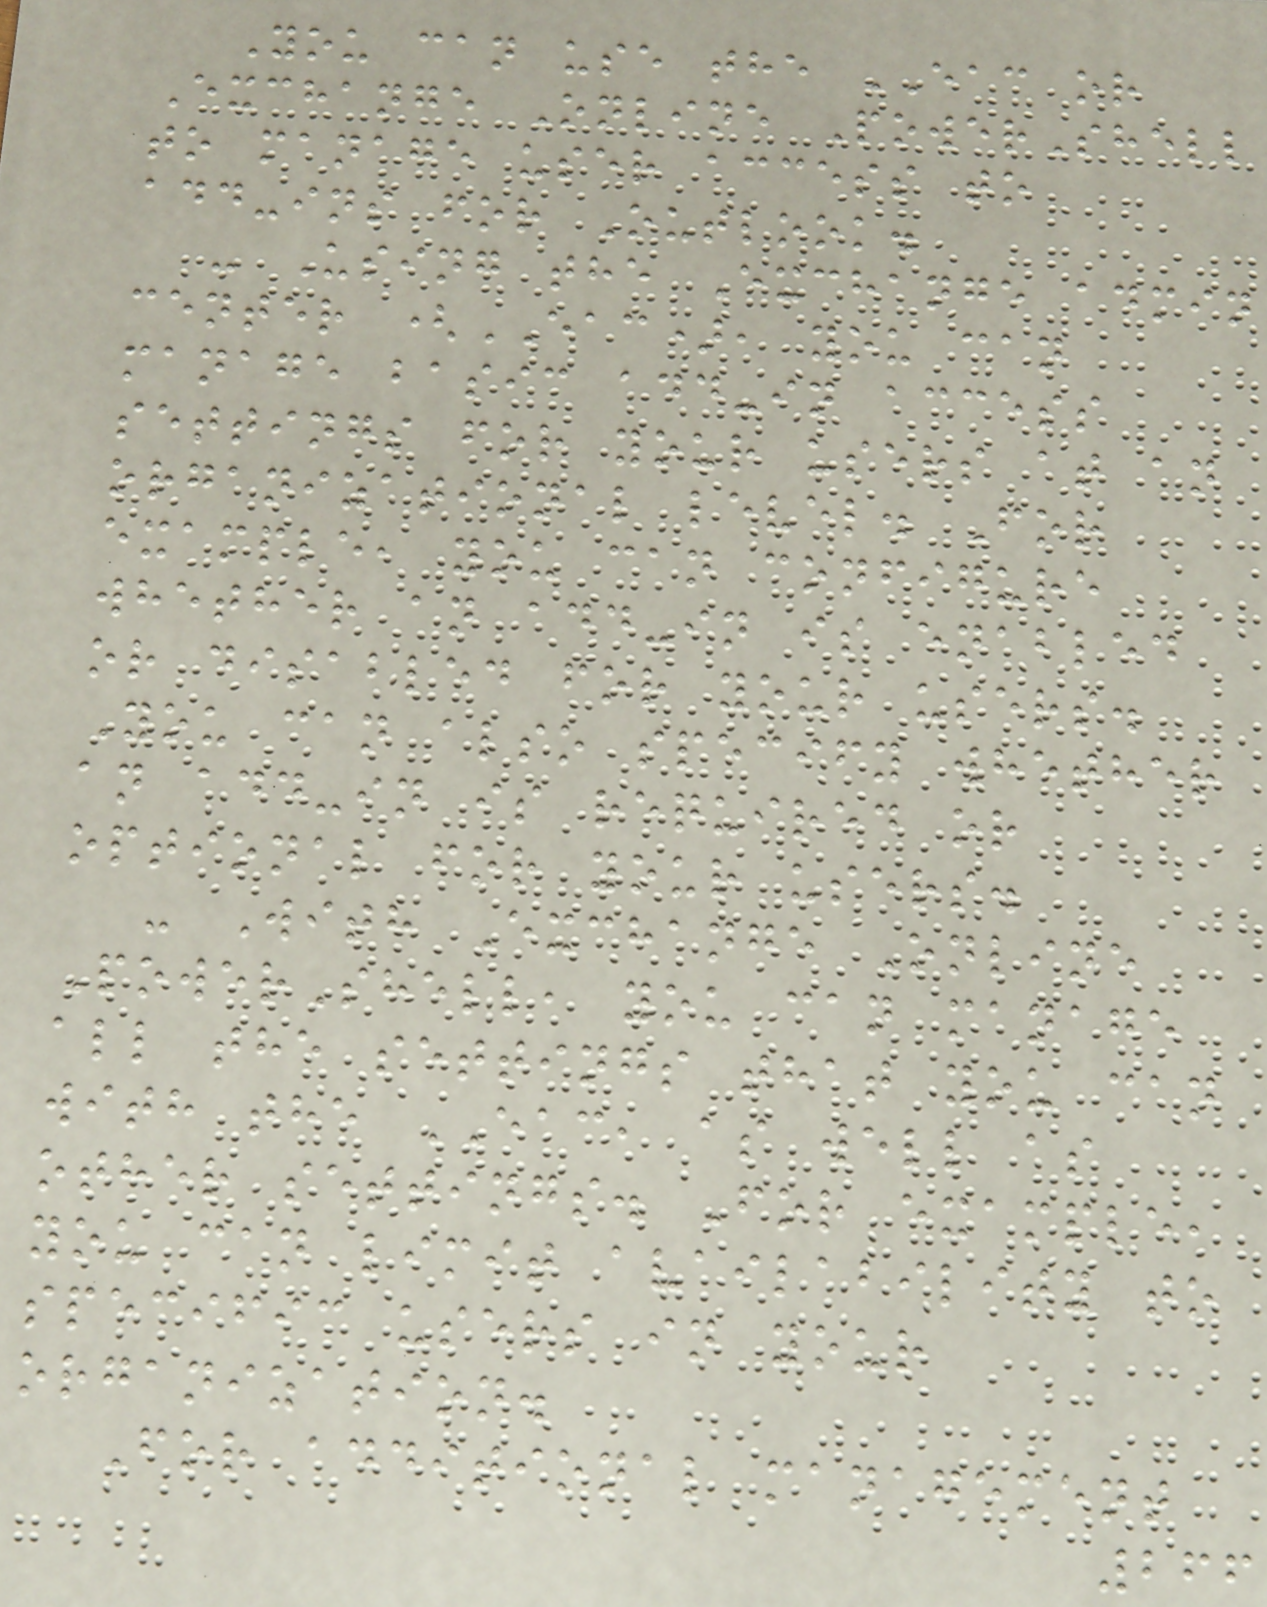You can use the EAC or
Exchange Online PowerShell
to manage user access to
add-ins for Outlook.
- Using the Exchange admin
center (EAC), you can
manage basic add-in access
settings for your users at an
organizational level. For
example, you can configure
whether an add-in is enabled
or disabled for your users.
You can also specify whether
an add-in is required or
optional for your users.
- With Exchange Online
PowerShell, you can manage
all the settings that you can
with the EAC, as well as
other settings. For example,
you can limit availability to
specific users in your
organization.
For additional management
266
